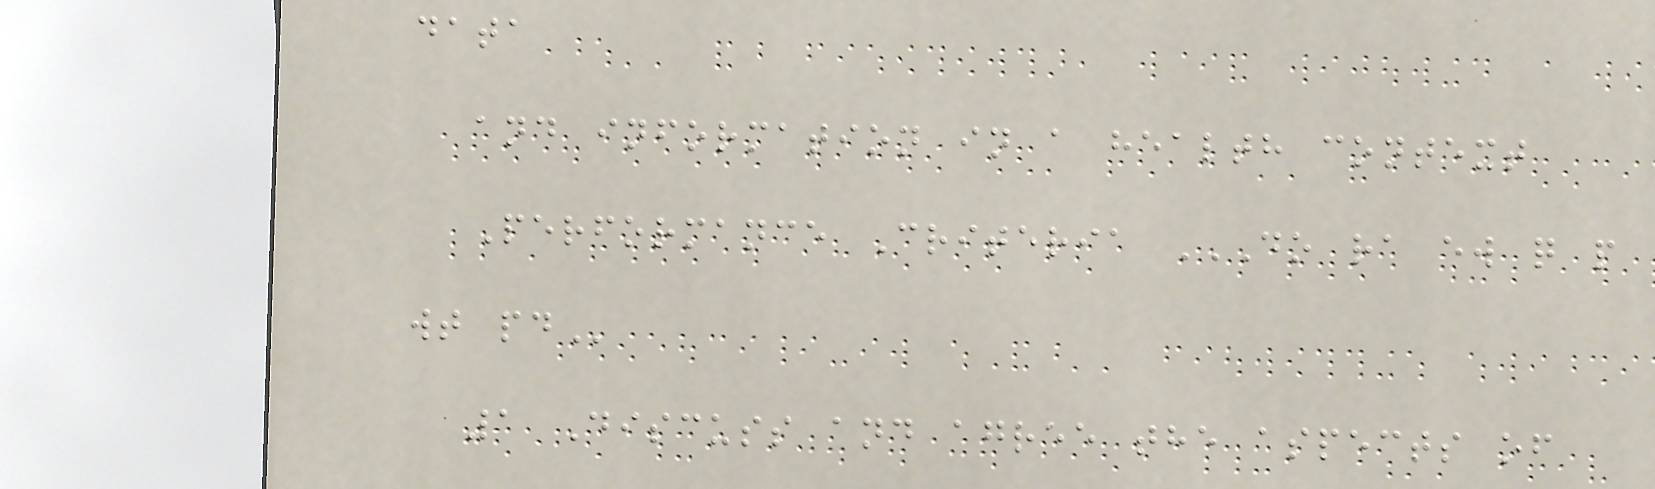data
and information in a health context
Performance Criteria DO RA EW Q P
WT PD
1 Discuss and agree the aspects of
